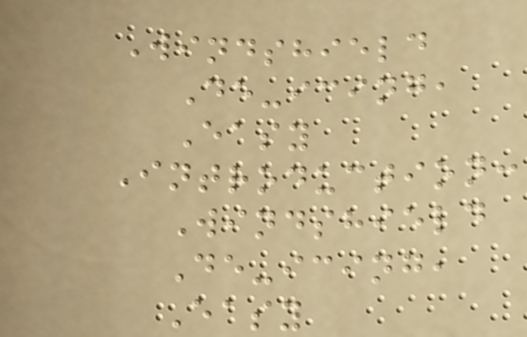Windshield
De-icing,
Easy
Introduction:
Windshield
De-icing,
Easy
